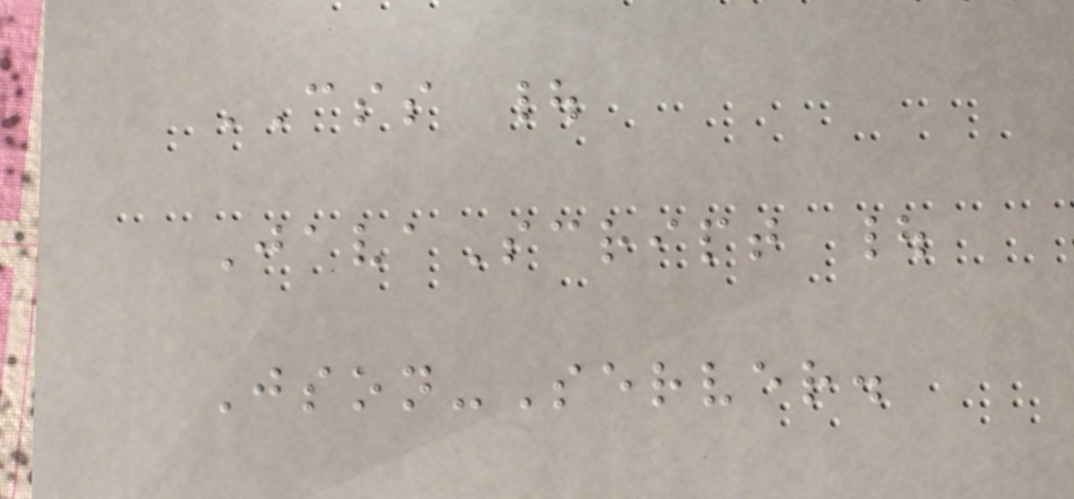CSS |
JavaScript |
Json-Server.
